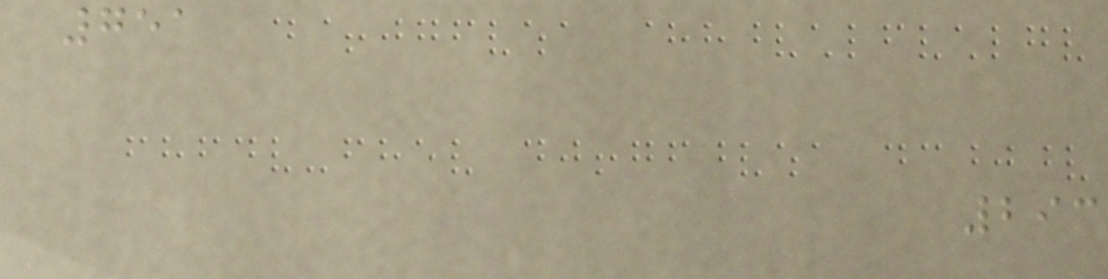751
293
